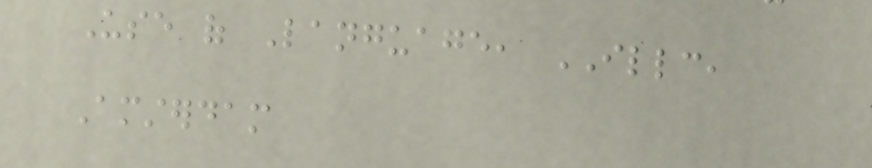Use of Language, ILLC,
Amsterdam
